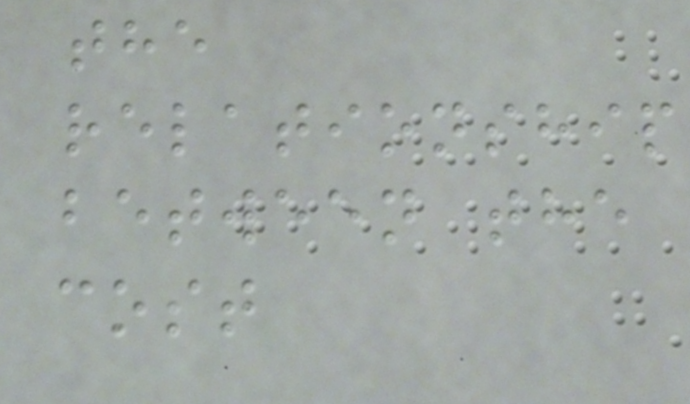the
relationship
between the
cost
